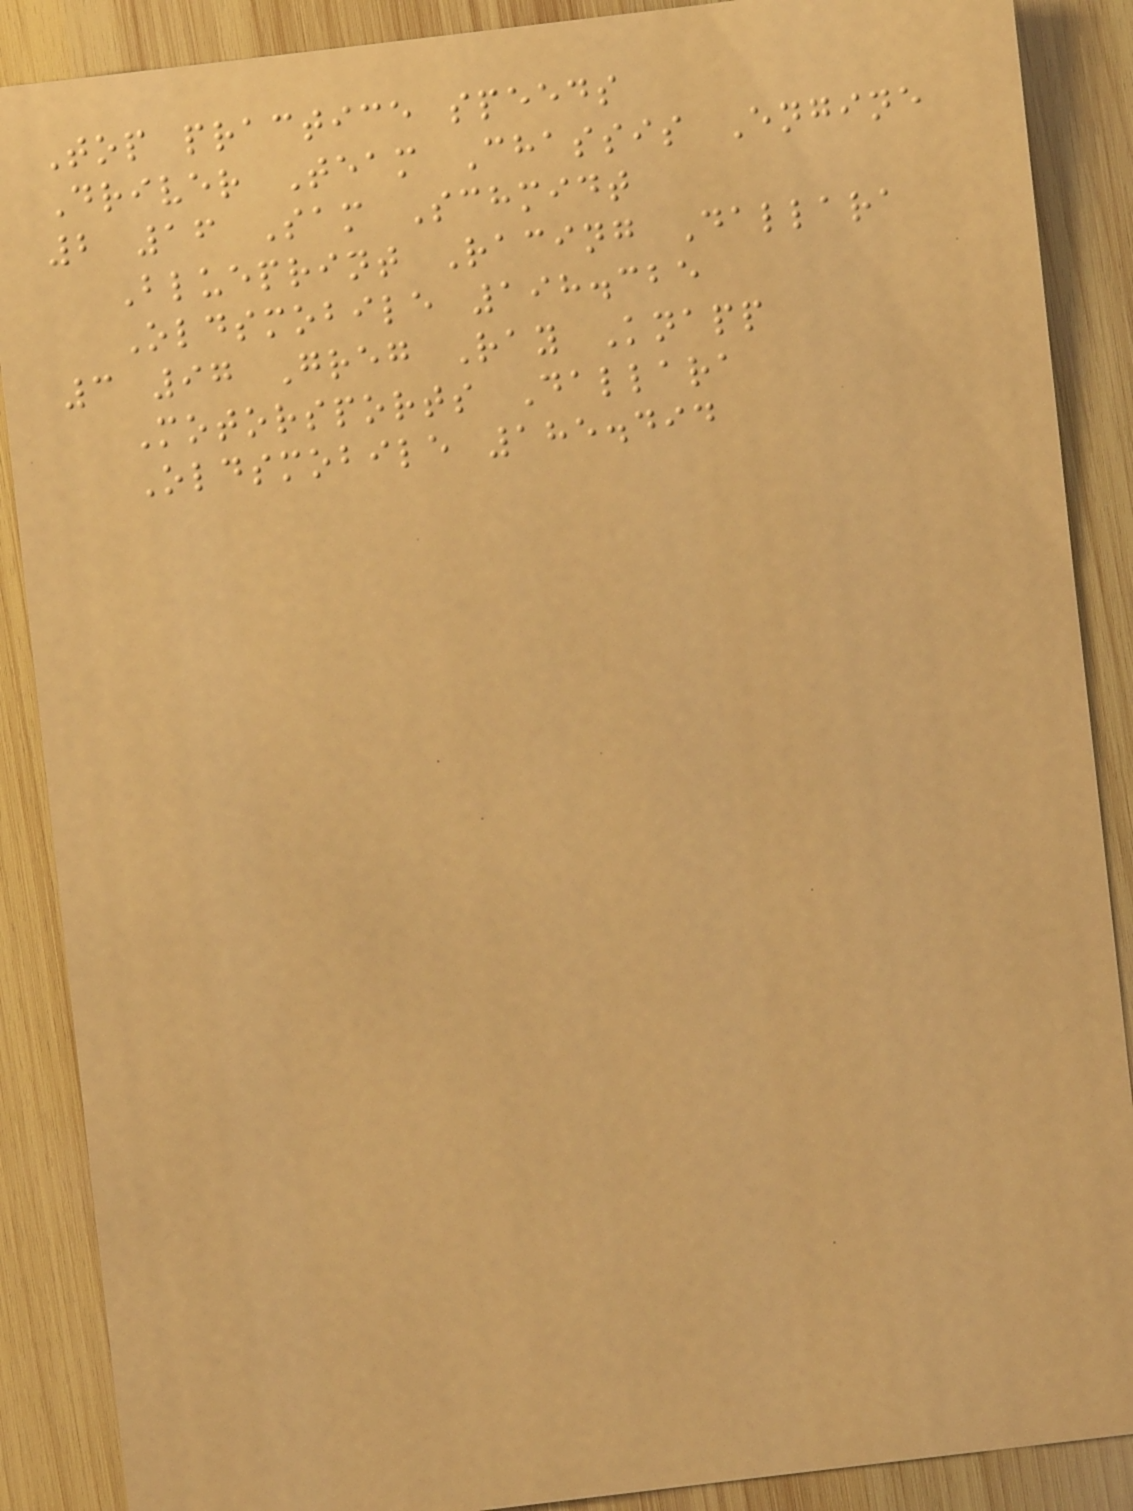Top practice speeds
Driver Team Chassis Engine
2 16 Sam Schmidt
Blueprint Racing Dallara
Oldsmobile 198.325
3 97 Greg Ray Knapp
Motorsports Dallara
Oldsmobile 185.494
